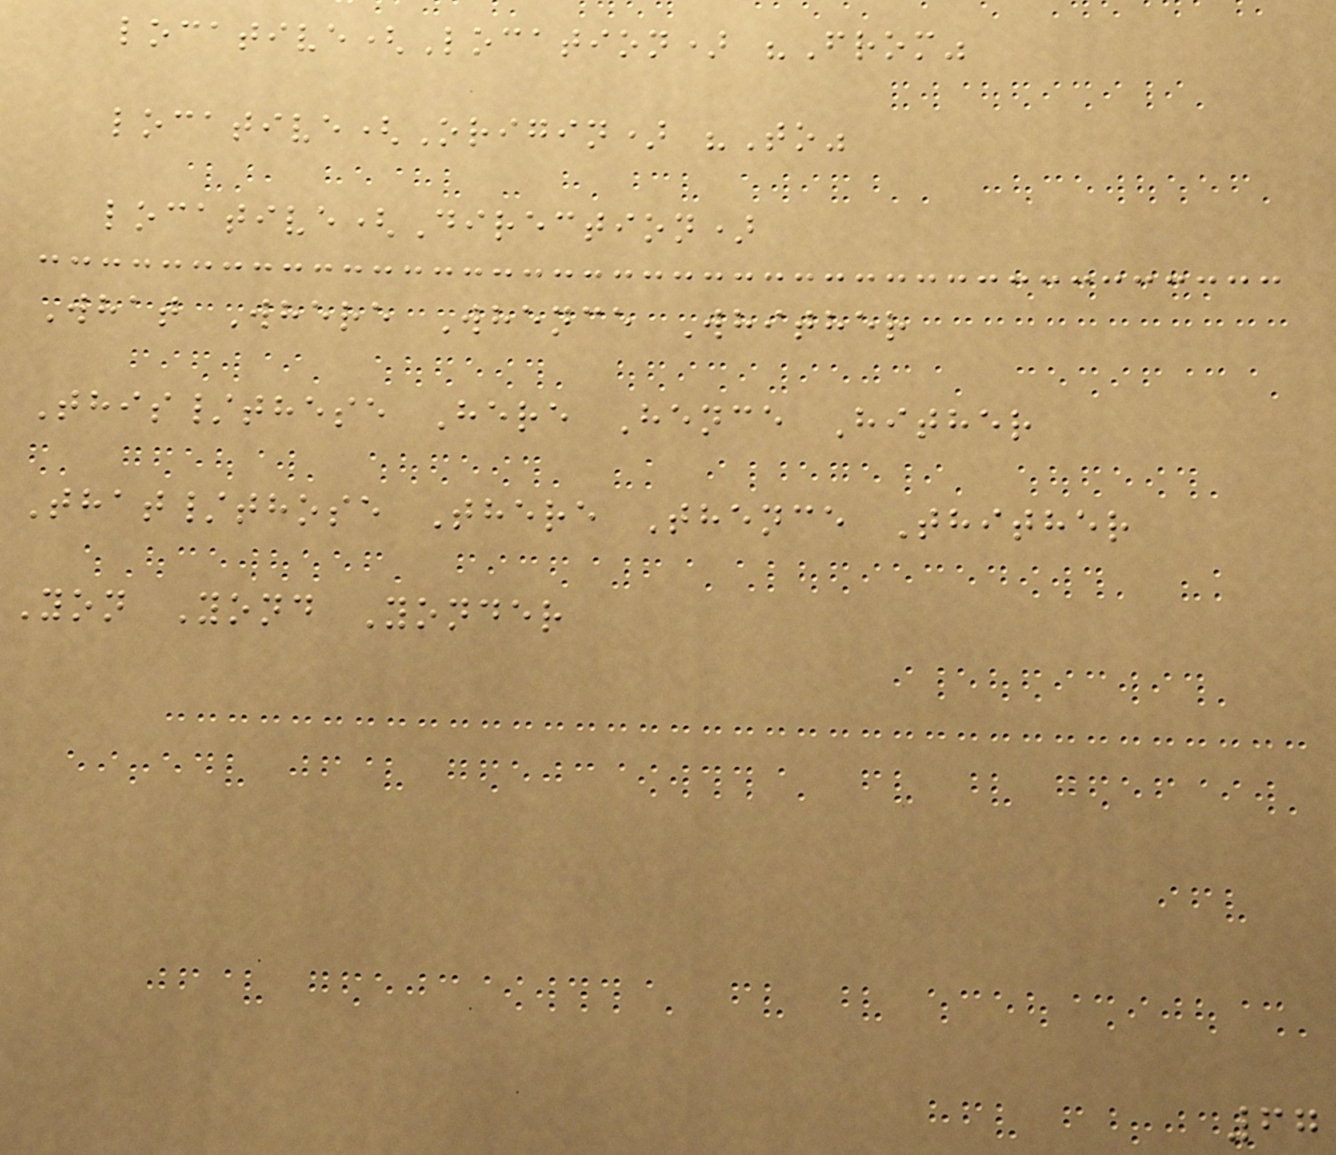locative(Location) "From"
locative(Origin) "To"
locative(Direction)
What Where Whence Whither
This/these Here Hence Hither
That/those There Thence Thither
Yon Yond Yonder
67
